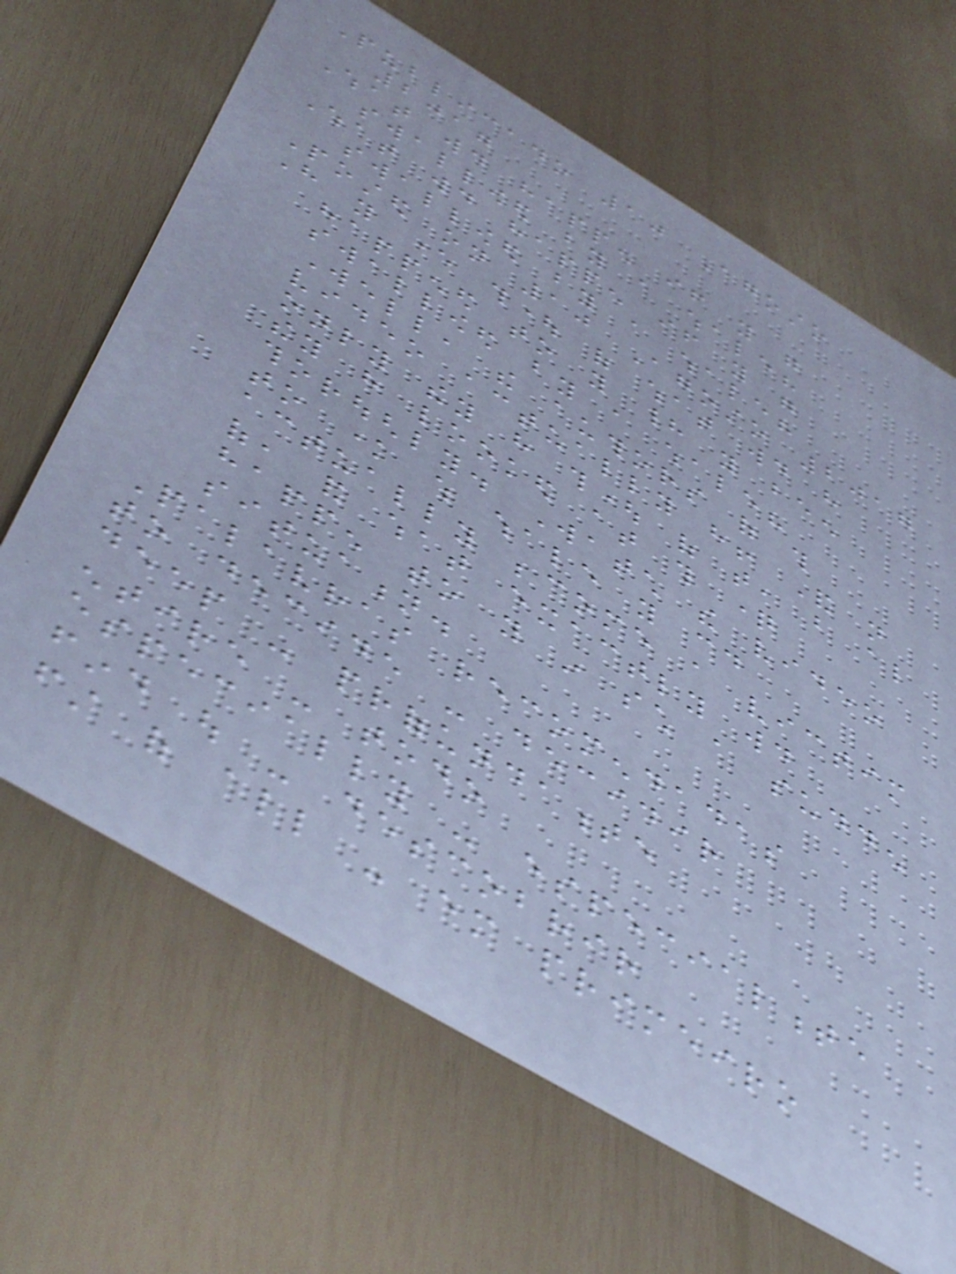Publicado 10 Agosto
2017
What would happen if you were
swallowed by a whale?
What would happen if you were
swallowed by a whale?
Posted on 10 Agosto 2017
Have you ever thought of what would have
happened to you had you been
swallowed by a whale?
Well, the authors of this
video actually have! And not
only they have thought of that, but also
they have looked at this question
thoroughly. Watch the video
to know which whale you could
actually become a victim
of, and what exactly would
happen to you in such a sudden
situation.
Palavras recomendadas
to decide - decidir
deep - profundamente
entire - todo
especially - especialmente
find out - descobrir
first of all - em primeiro
